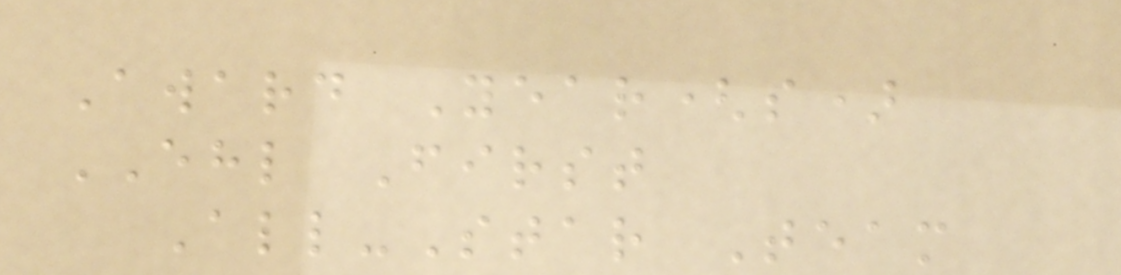Award Year(s)
EHL First
All-Star Team
